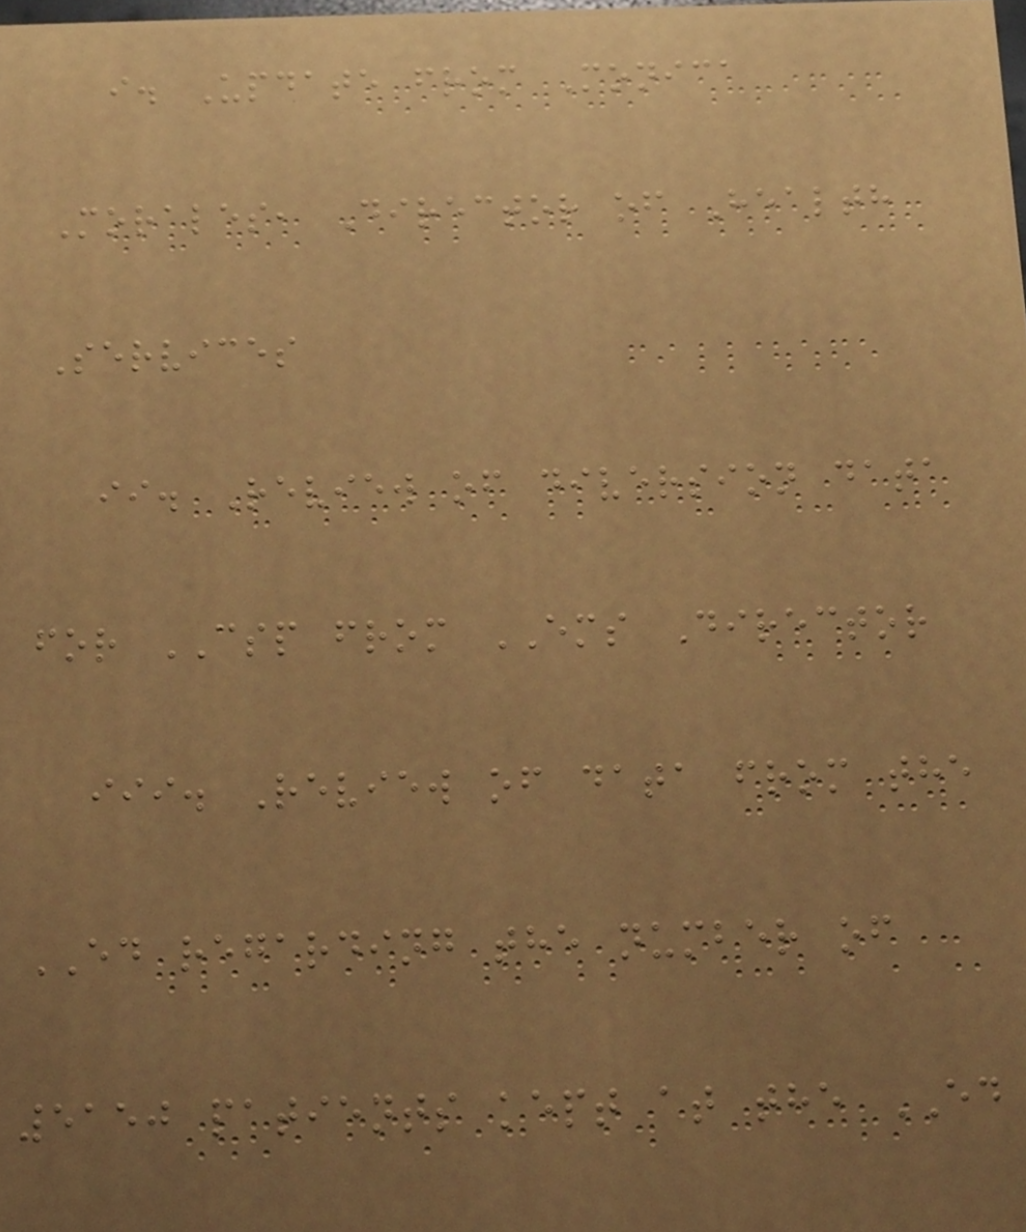i. Update from Monica
Morales, Director of Health
Services
ii. Review of diversion data
for CSP from EMS Director
iii. Review of data from the
ED regarding the number of
5150 patients kept at the ED
